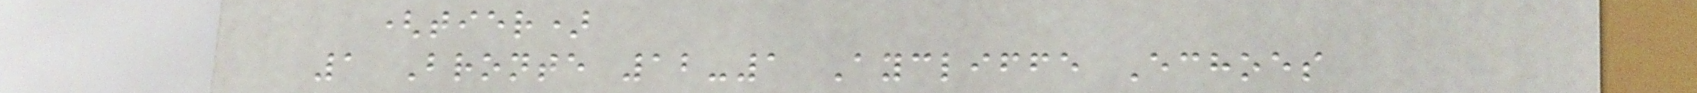(tier)
1 Bronte 12-1 Aycliffe Echoes
